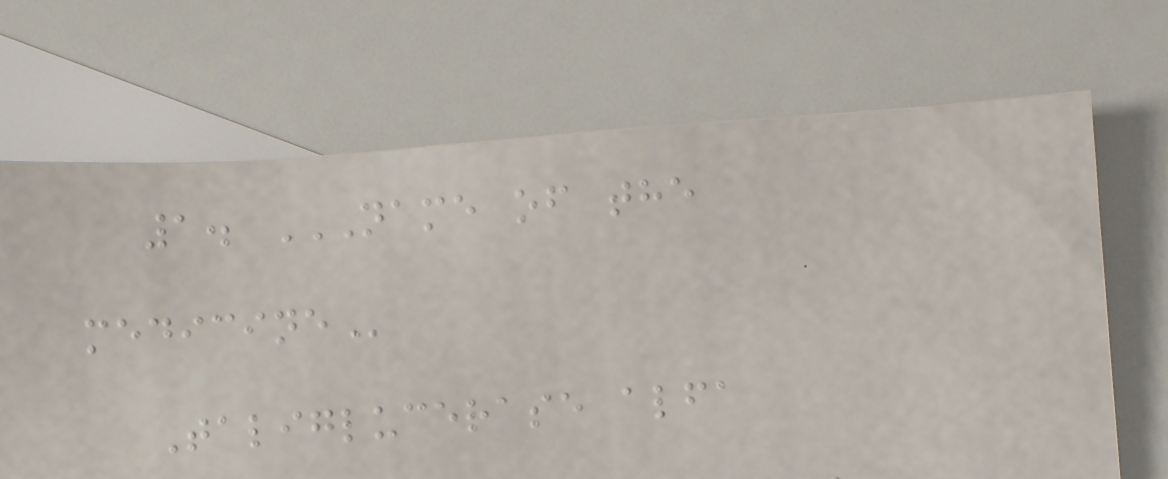1. NAME OF THE
MEDICINE
Taliglucerase alfa
